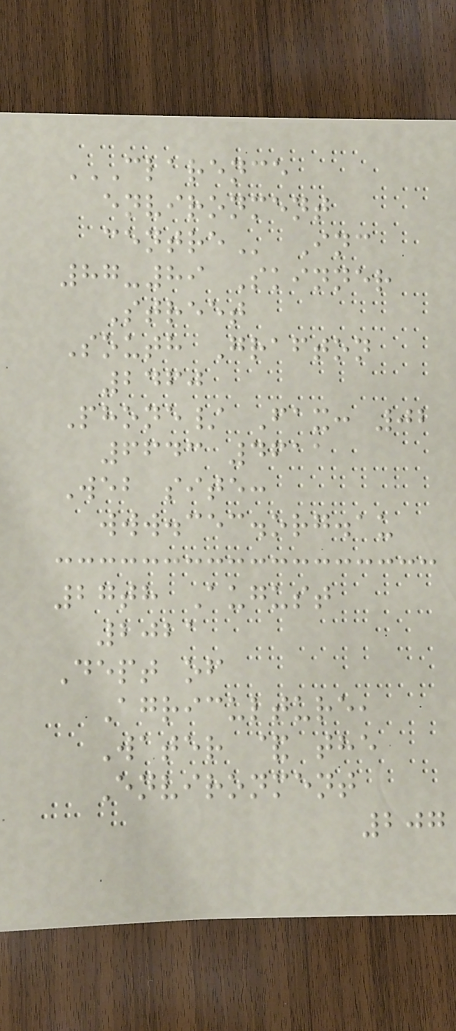CLARENCE
ENVIRONMENT
CENTRE Inc
87-89 Skinner
Street
South Grafton
2460
Phone/ Fax: 02
6643 4611
Web site:
www.cec.org.au
27th August
2021
Dept of
Agriculture,
Water & the
Environment
207
